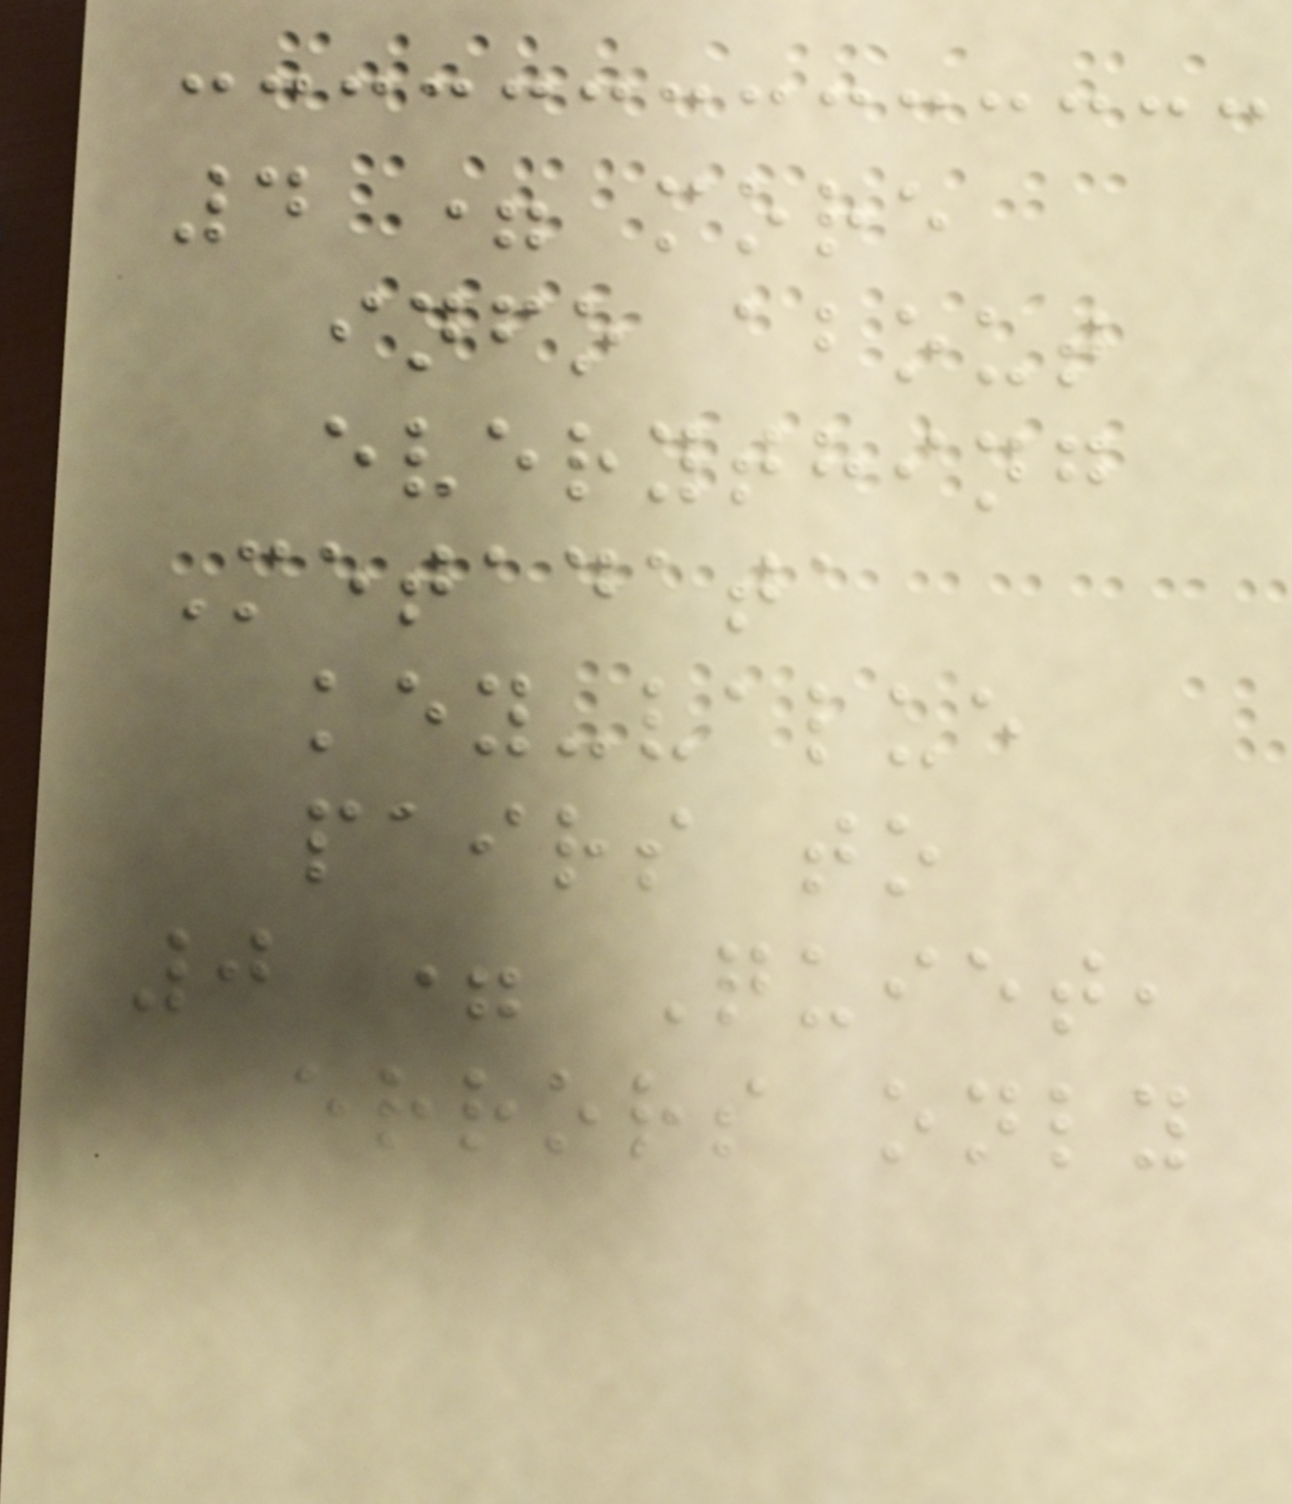4 = more
info about
everything
Metadata
key-value
pairs to
0 = Quiet,
errors only
